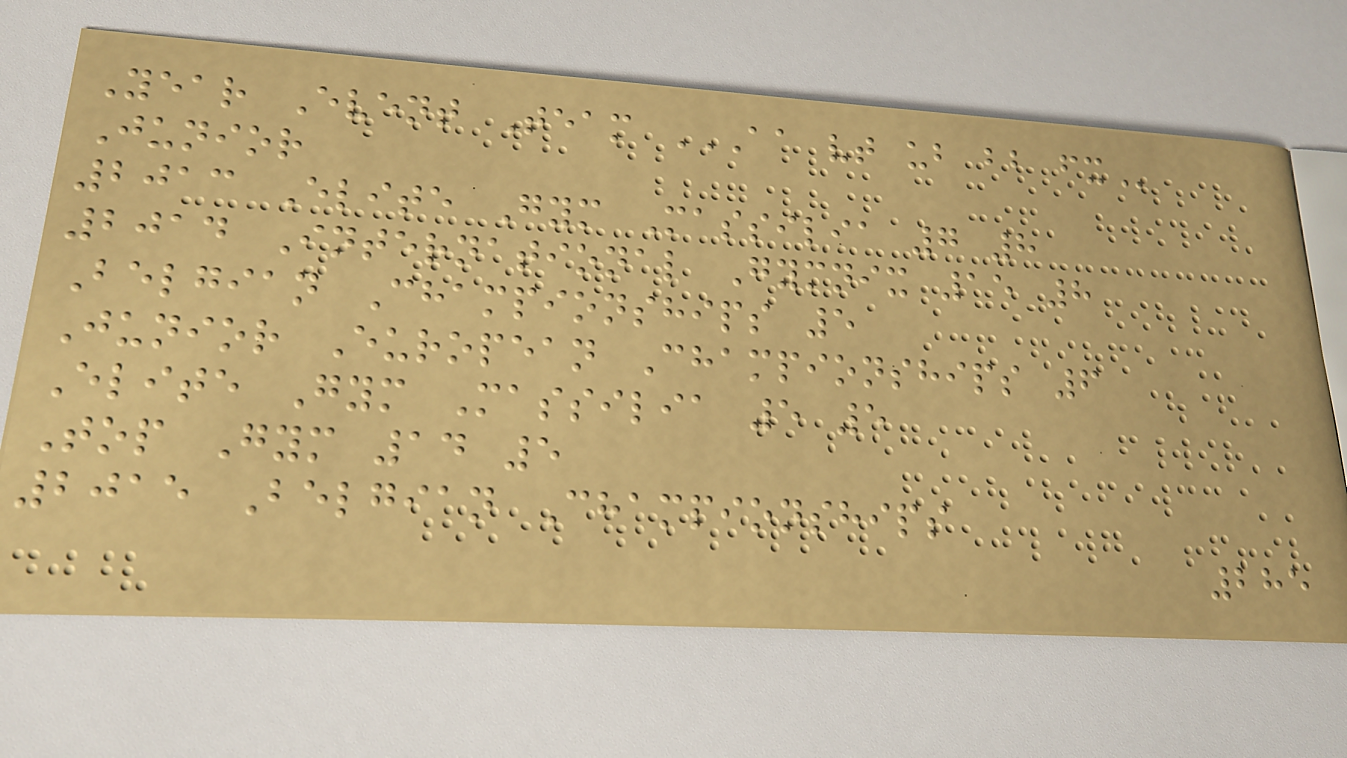Year Event Team AA VT UB BB FX
Junior
2013 Elite Gym Massilia 7 8
2014 International Gymnix 15 8
Belgian Championships 5
Junior European Championships 6
Elite Gym Massilia 5 5
Top Gym 14 5
2015 Belgian Championships
285
